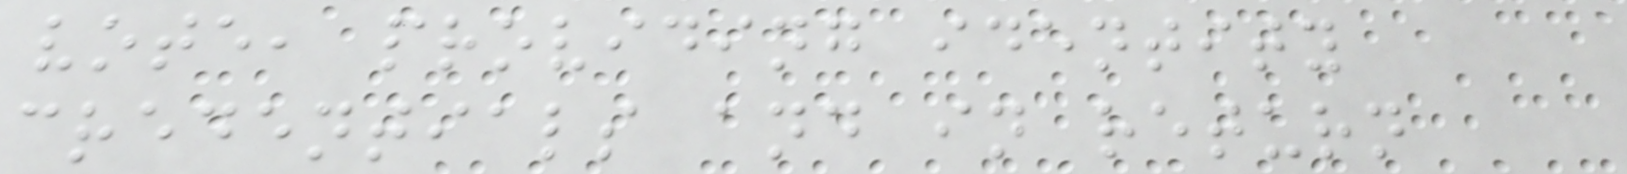vote, providing identity
credentials and in return
